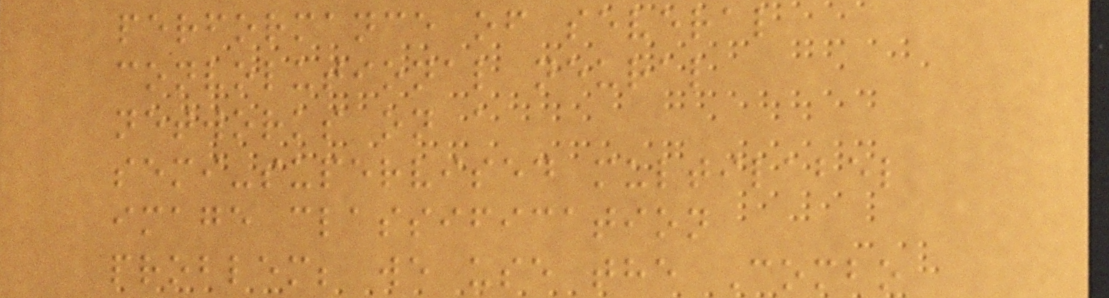performance of several
convolutional neural
networks on a
semi-supervised multilabel
image classification
problem; we use the Combo
